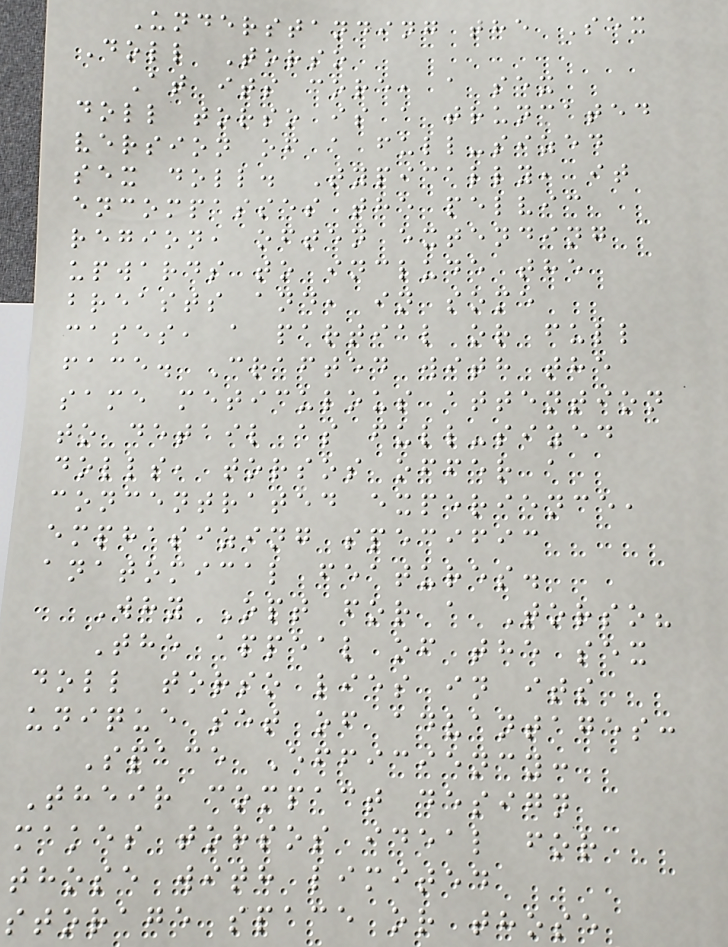Understanding the Sex
Doll Torso
At its core, a sex
doll torso is a truncated
version of a full-sized
sex doll. Typically, it
encompasses the pelvic
region, often extending
upwards to include the
breasts and, in some
cases, a partial or full
face. Crafted with the
same meticulous attention
to detail as full-sized
dolls, torsos offer a
concentrated experience,
emphasizing specific
anatomical features.
Why Opt for a Torso?
The appeal of the sex
doll torso lies in its
unique set of advantages:
Space Efficiency:
Their compact design
makes torsos ideal for
those with limited
storage space or those
